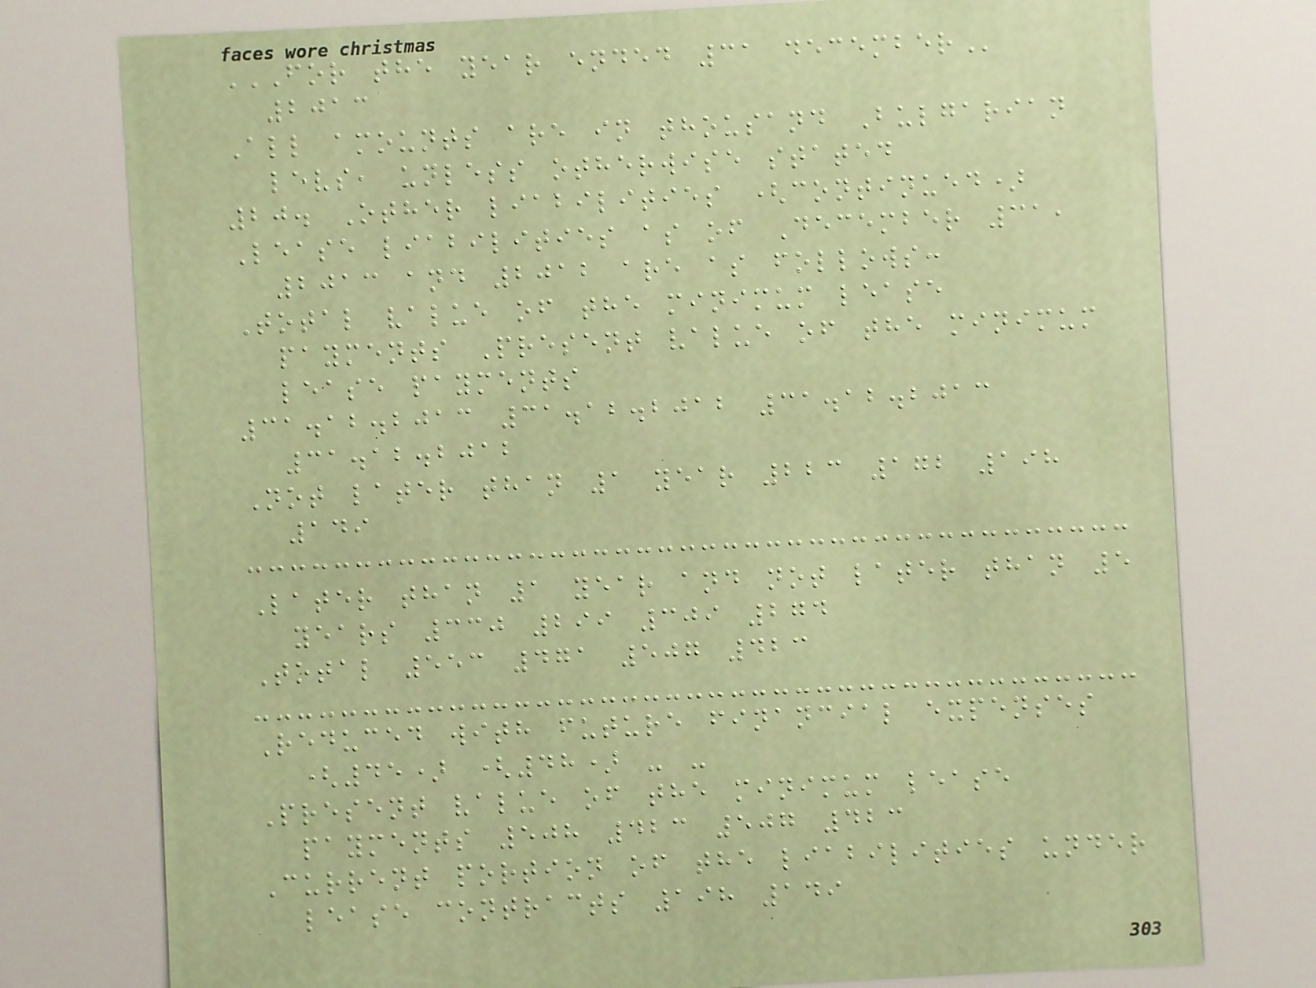FOR THE YEAR ENDED 31 DECEMBER
2013
All amounts are in thousand Bulgarian
levs, unless otherwise stated
20. Other liabilities (continued)
Lease liabilities as of December 31,
2013 and 2012 are as follows:
Total value of the minimum lease
payments Present value of the minimum
lease payments
31.12.2013 31.12.2012 31.12.2013
31.12.2012
Not later than 1 year 223 172 198
149
Later than 1 year and not later than 5
years 330 299 309 274
Total 553 471 507 423
Reduced with future financial expenses
(45) (48) - -
Present value of the minimum lease
payments 508 423 507 423
Current portion of the liabilities under
lease contracts 198 149
